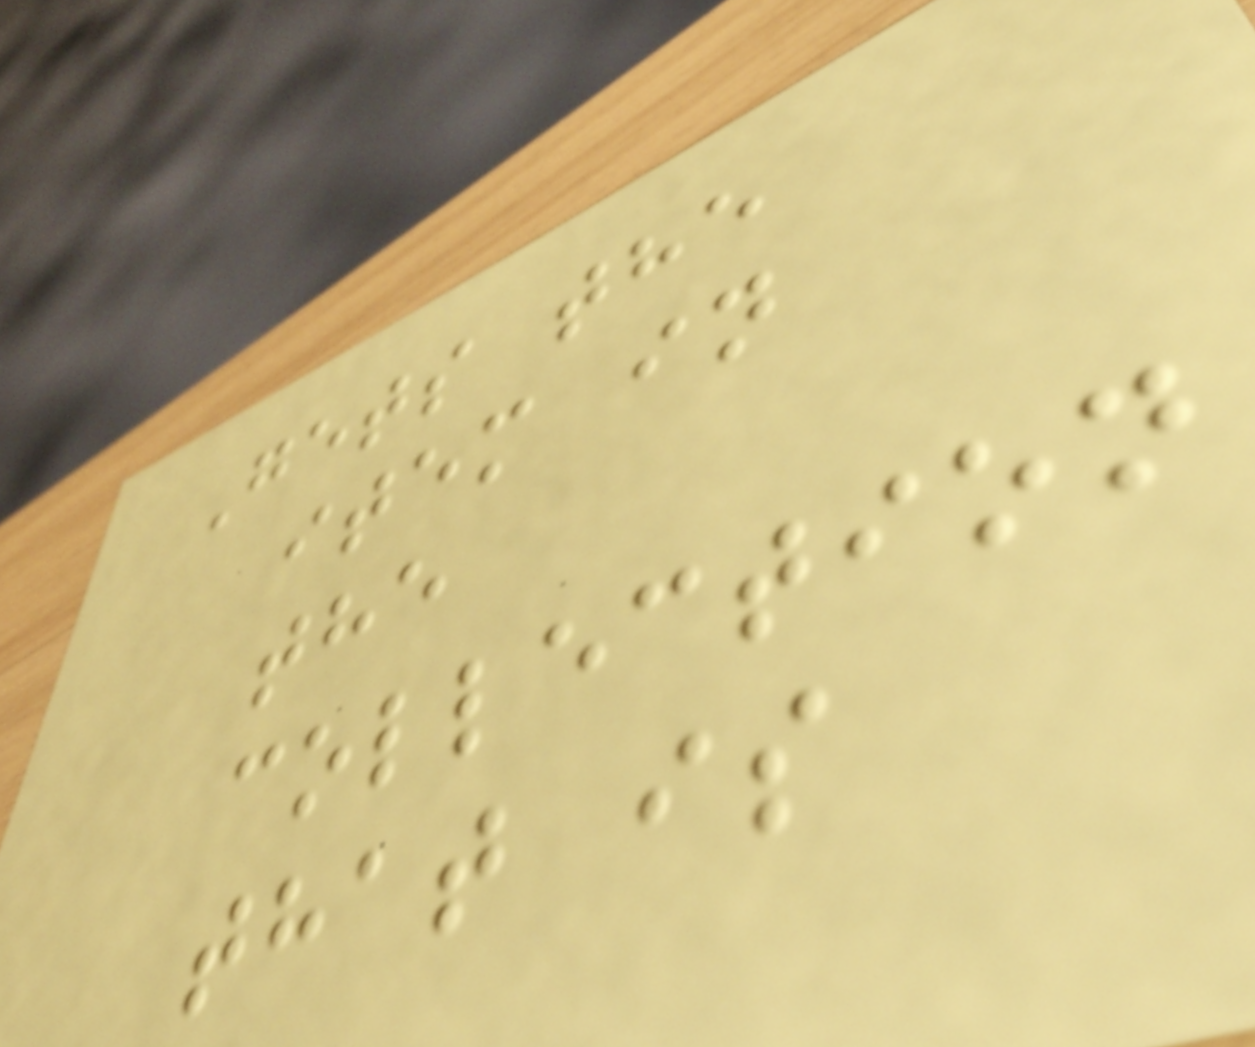Gets the
item in
the
collection
that is
